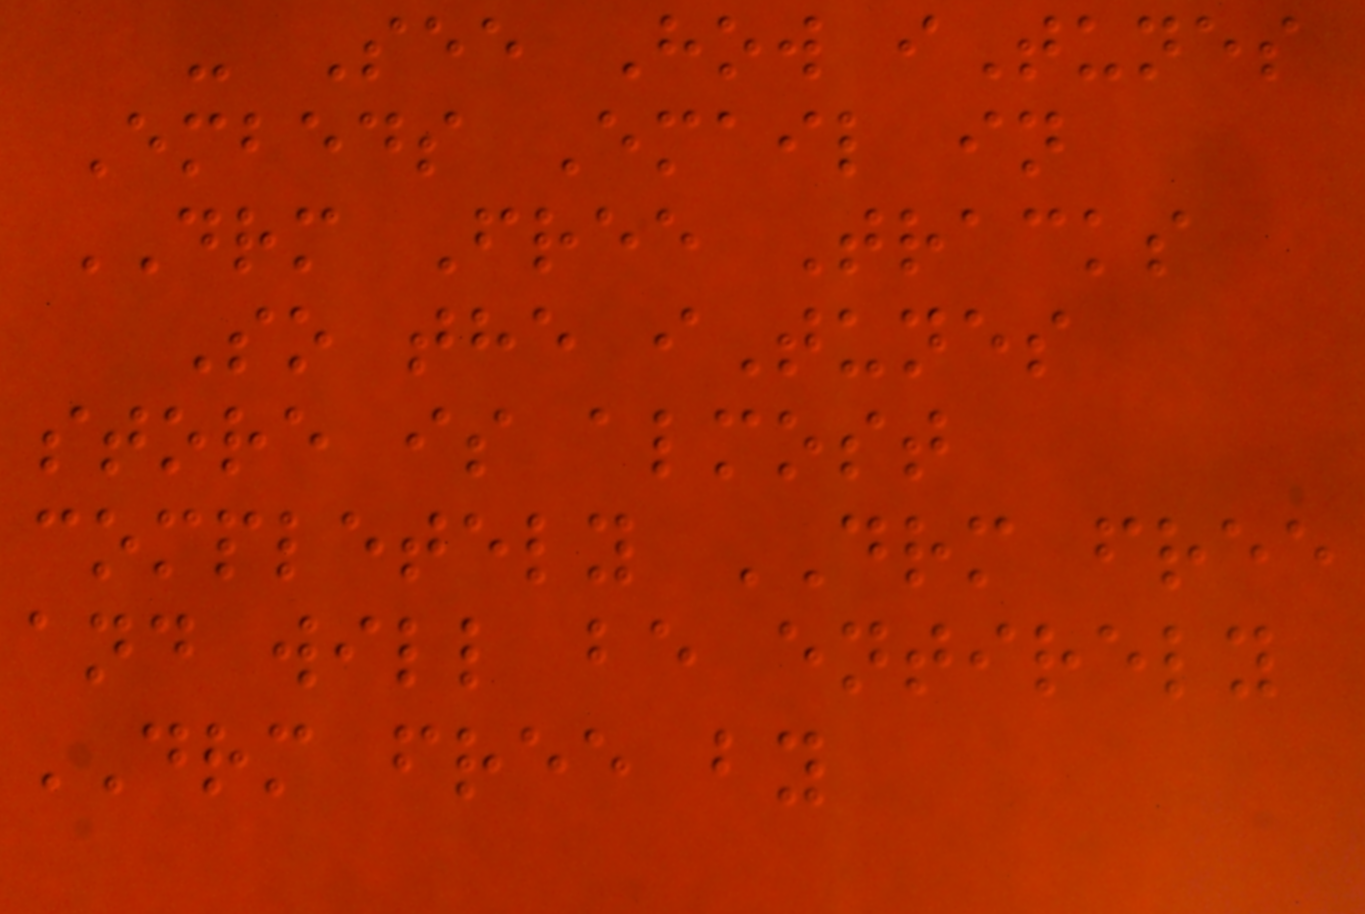- See How iTunes
Embeds Email in
DRM Free Tracks
So the iTunes
store is almost
completely DRM free
and will be entirely
DRM free by
